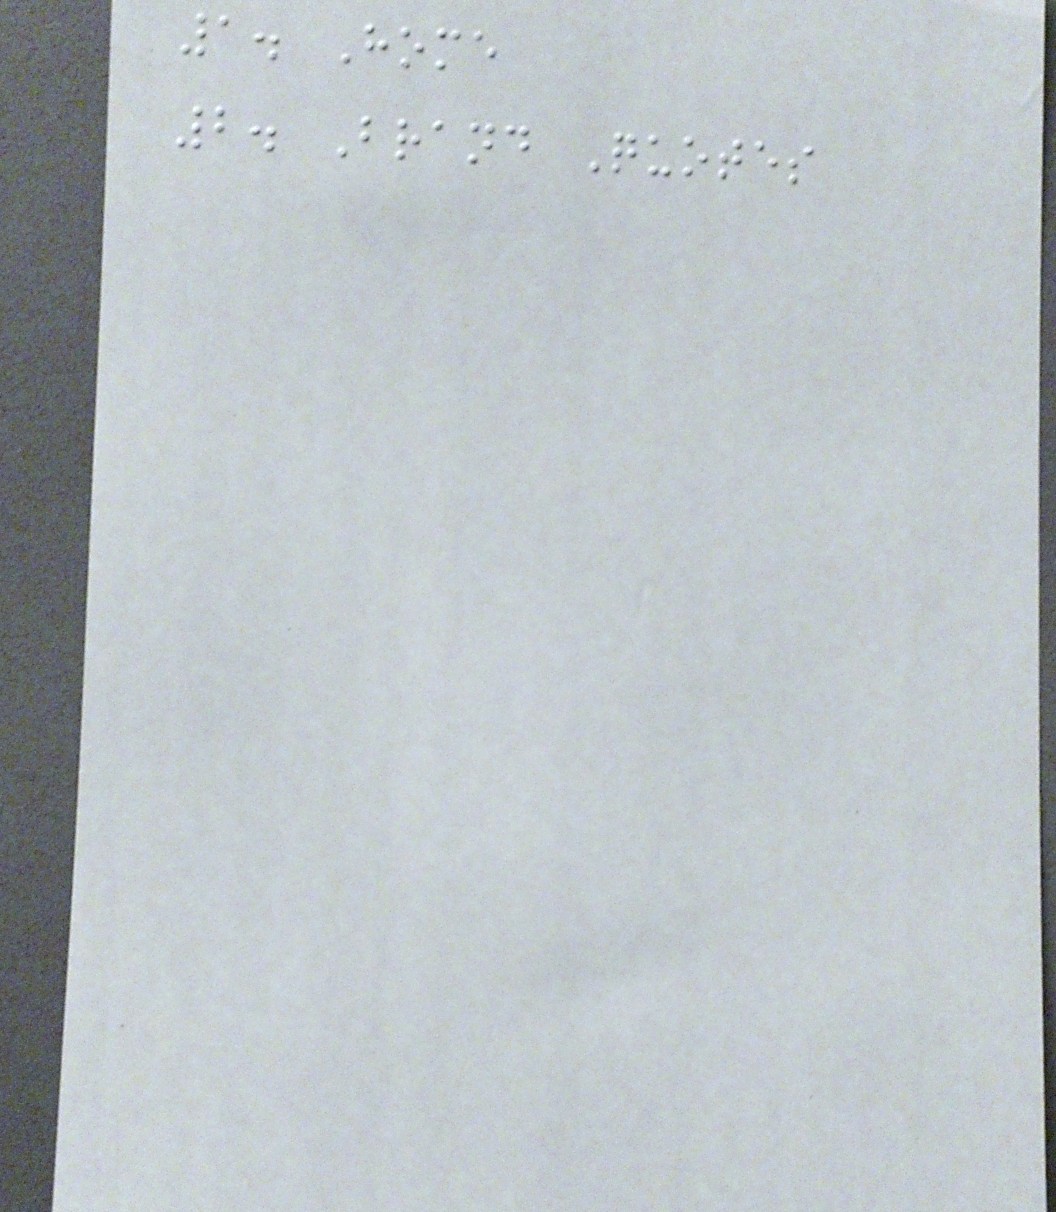1. Home
2. Brand Quotes
